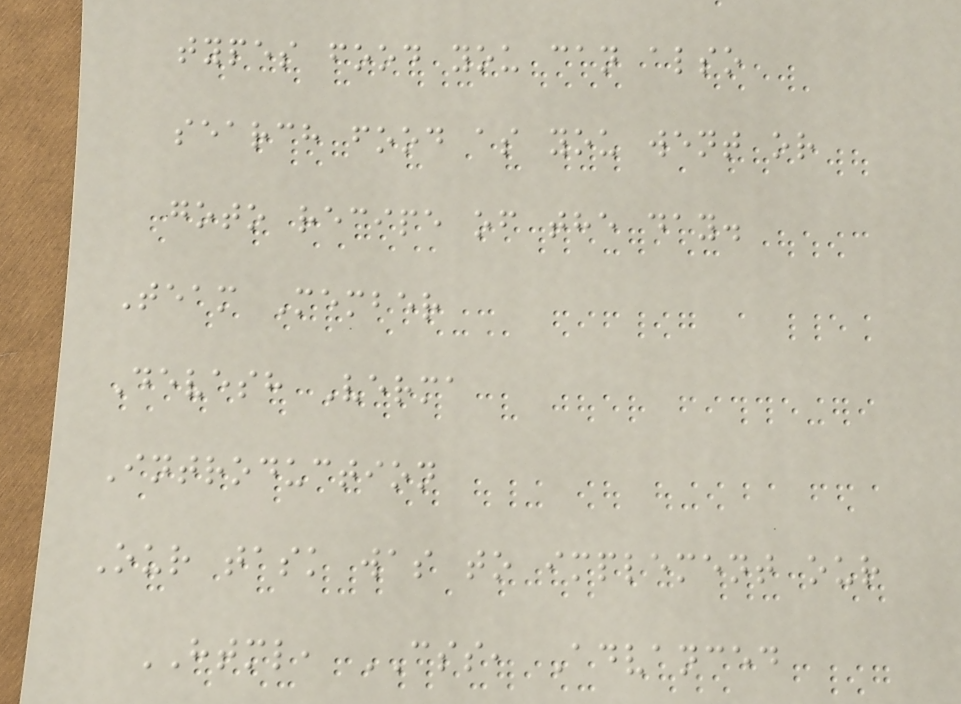types food you can also
search food as you went or
goto recipe of the day.
Team Member
Devesh Verma
Introduction
Our task was to implement our
HTML, CSS, Advanced
